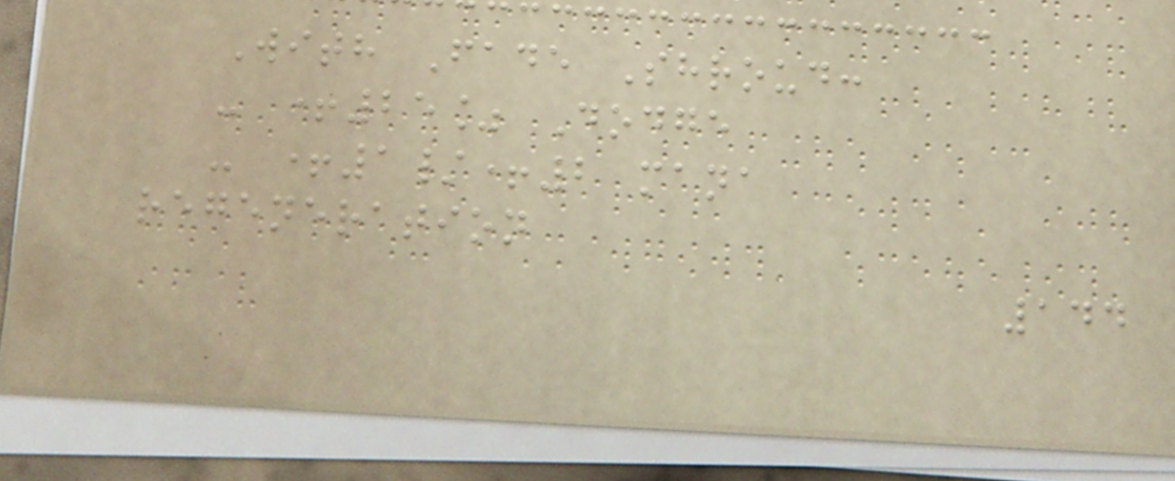With Fade Shroud:
- +25% Dodge
- +1/+2 mana
regeneration
144
